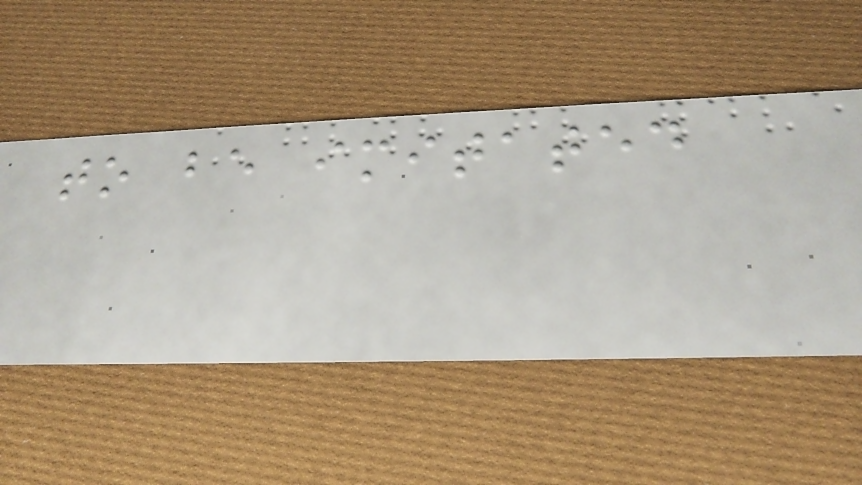to be imitated
